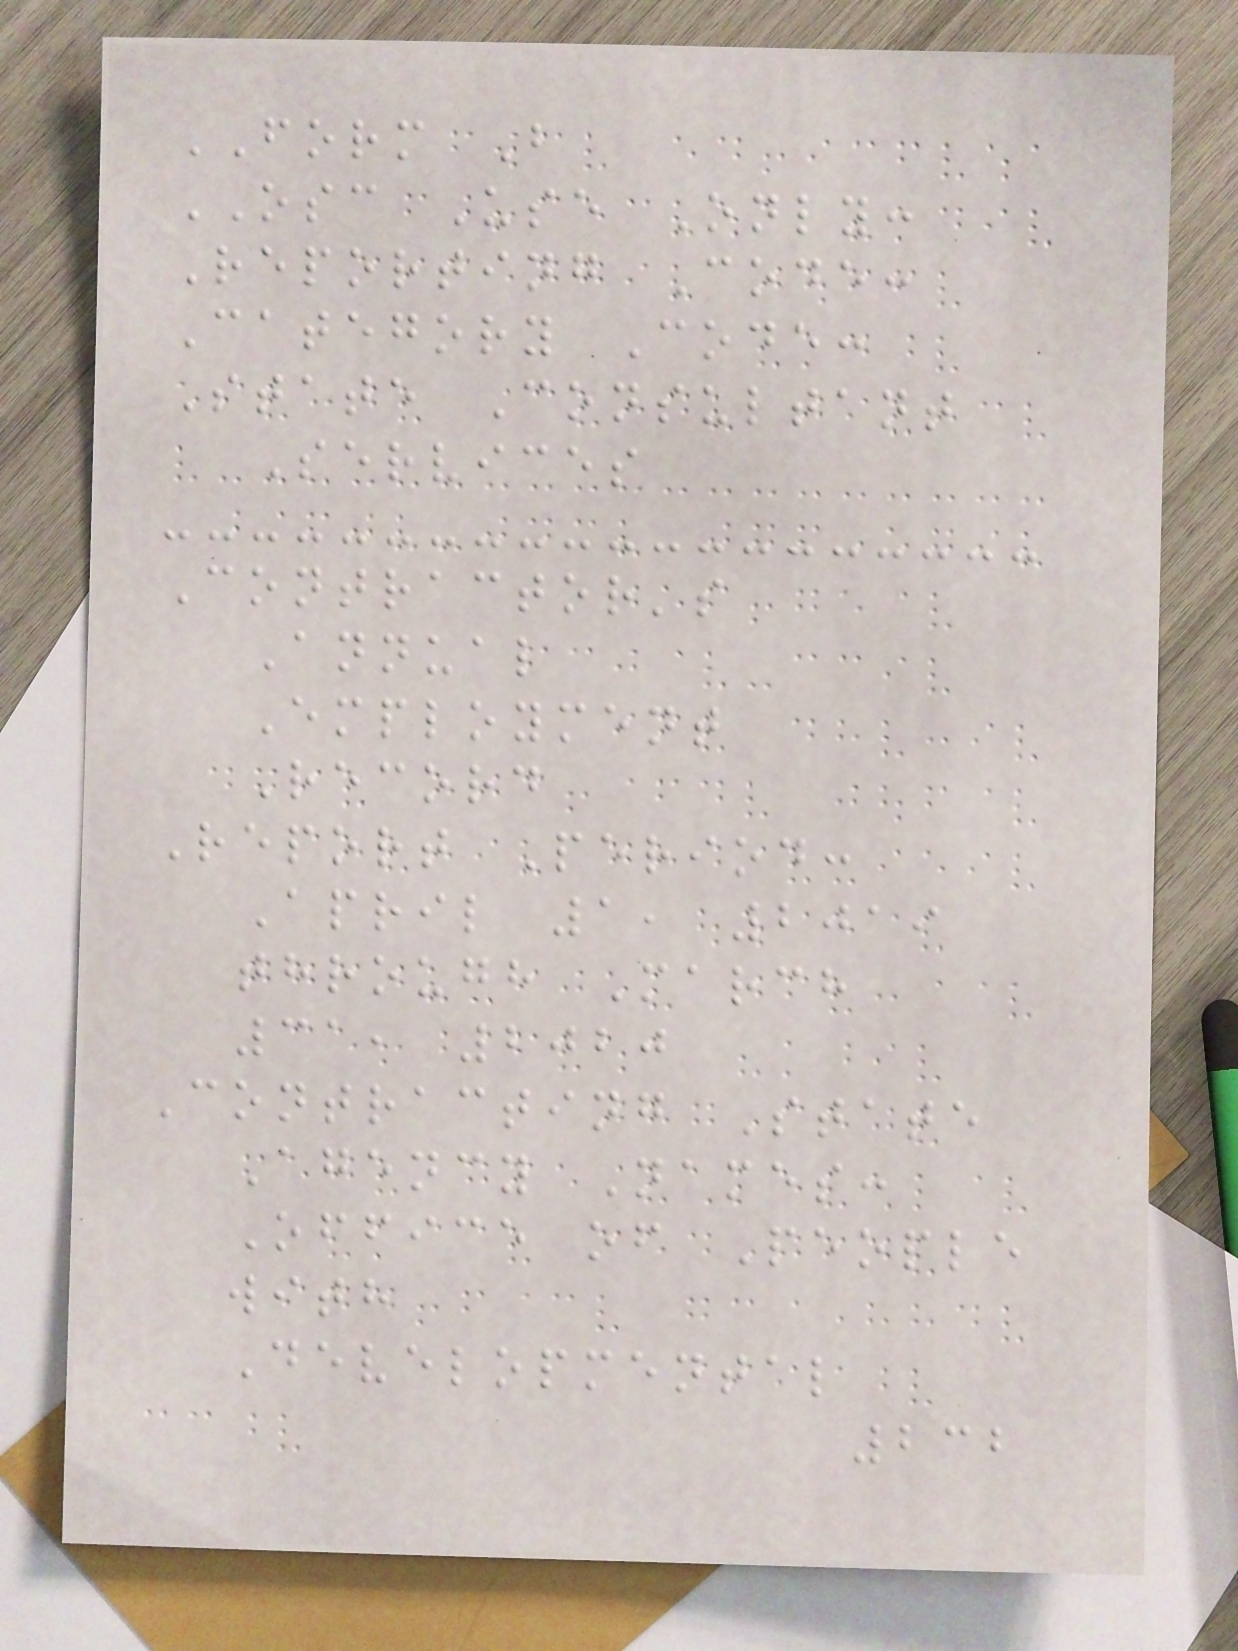FORM B
OSC Use Only:
Reporting Code:
Category Code:
State Consultant
Services
Contractor's
Annual
Employment
Record
Report Period:
April 1, 2019
through March
31, 2020
Contracting State
Agency Names:
Office of People
with
Developmental
232
